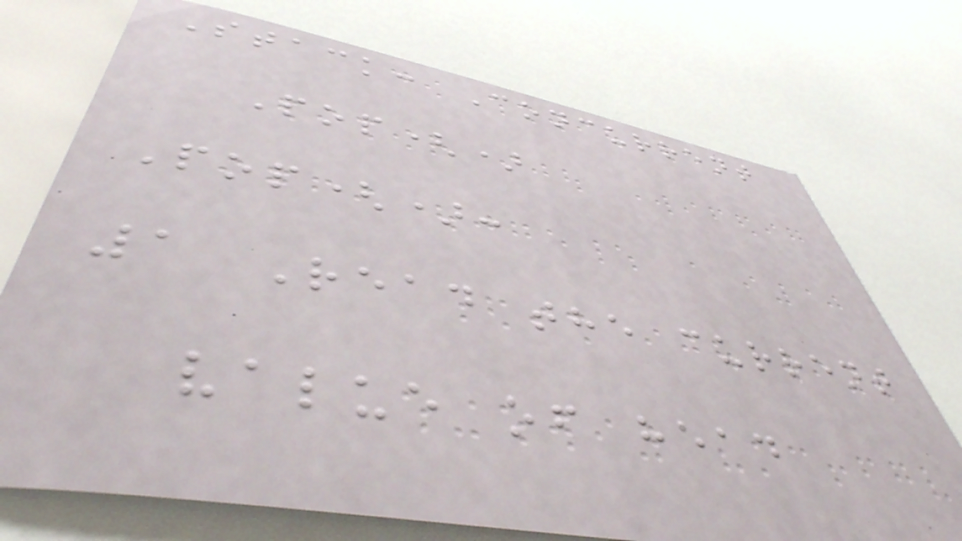Stack: Concurrent
Pop()
Pop():
1 Read the current
value of head
